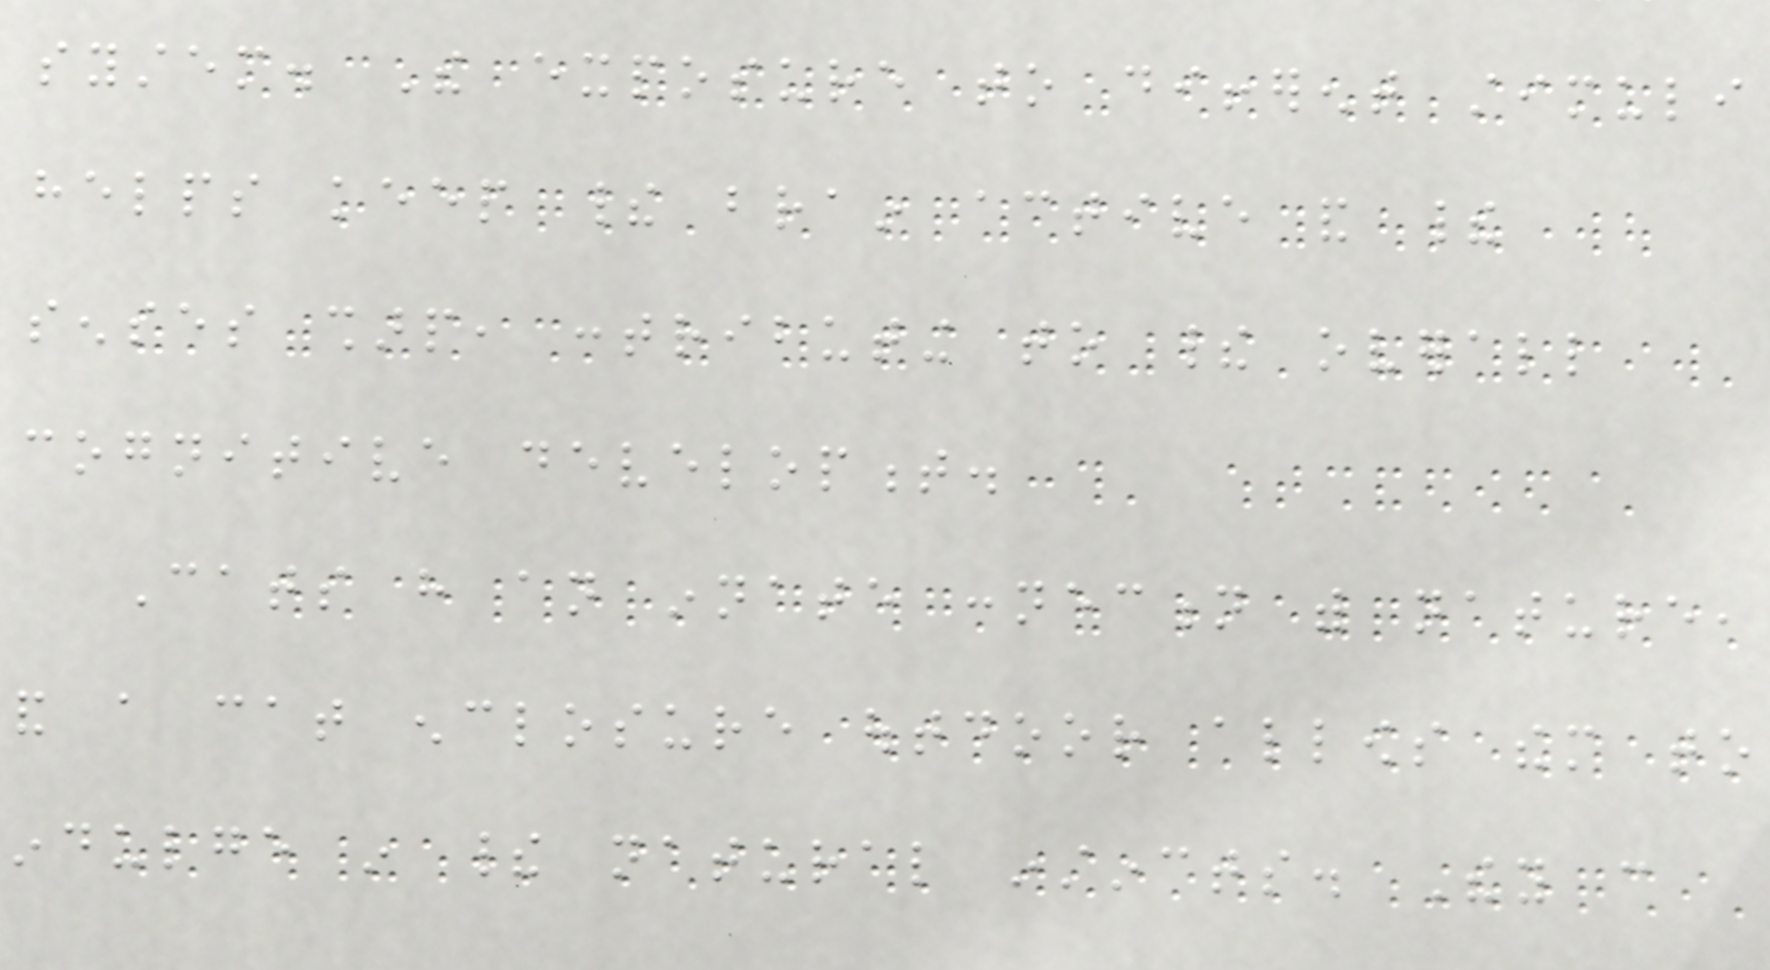system. The exposure to different stimuli
helps keep their brain active and their
senses sharp, contributing to their overall
cognitive development.
Cats have an innate connection with nature,
and a cat enclosure outdoor allows them to
indulge in their natural instincts. They can
